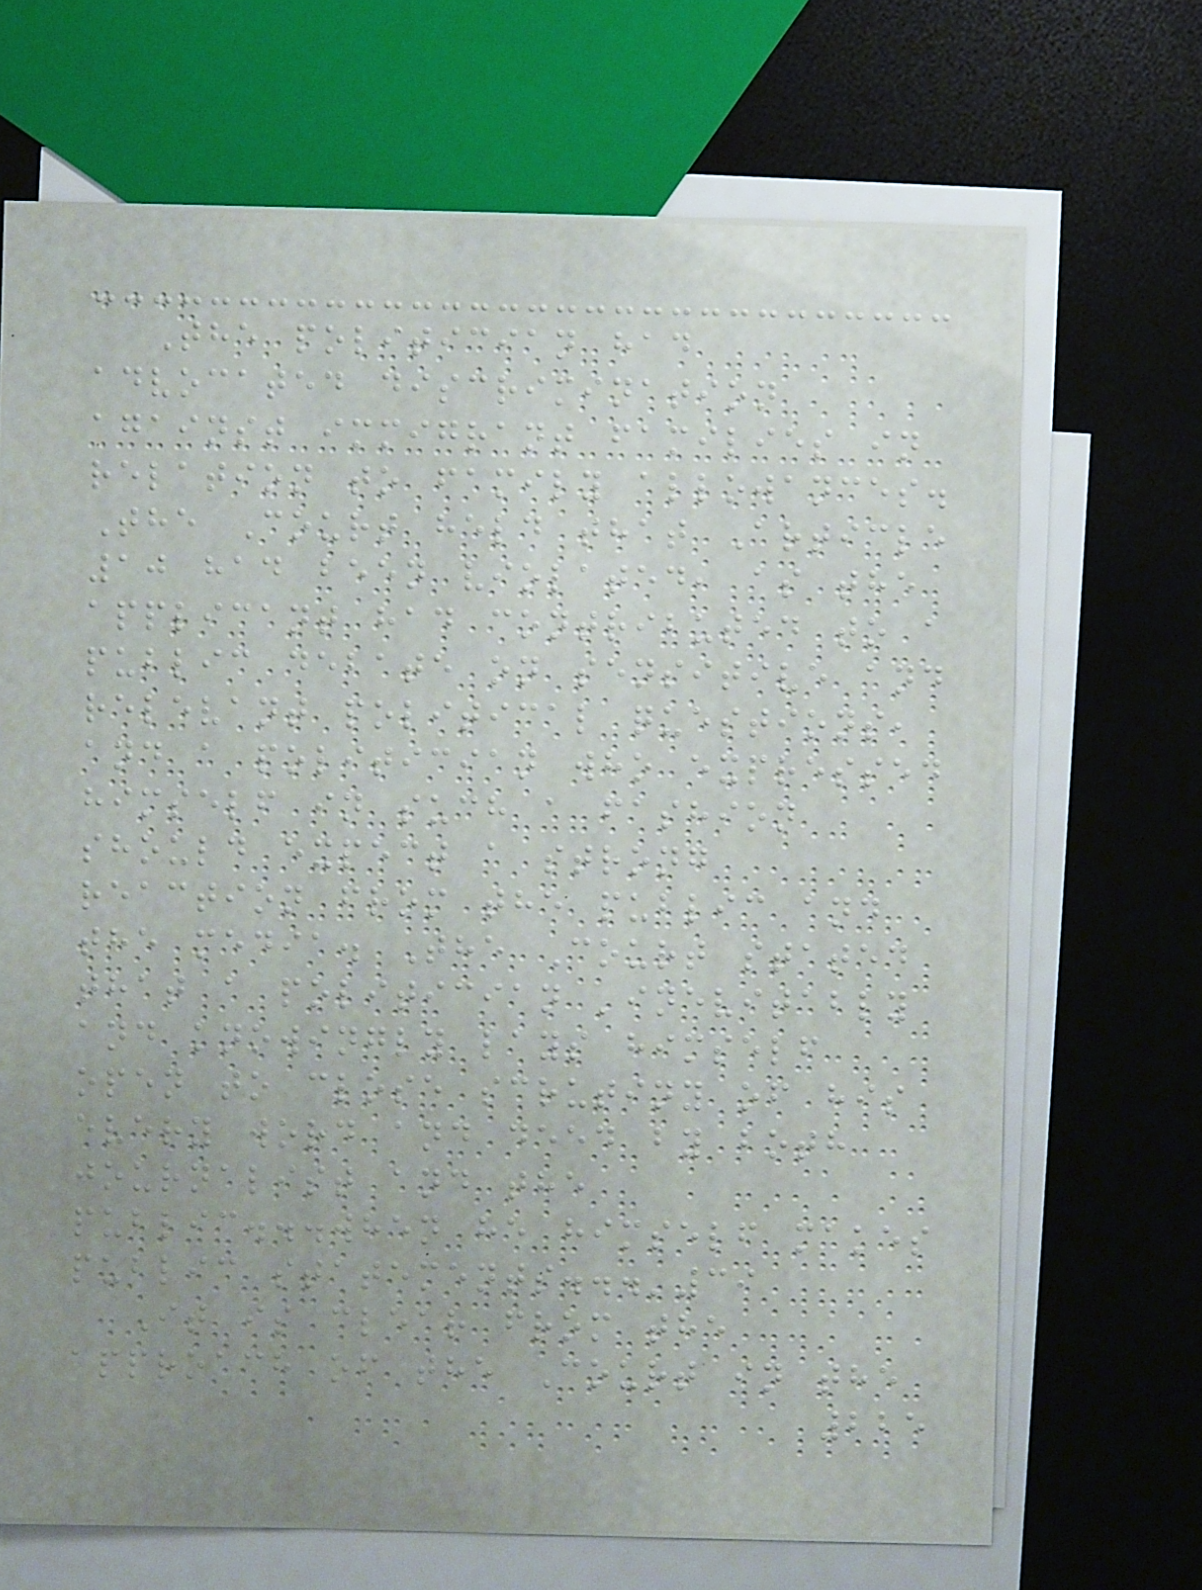The politician had
advocated discrimination
against immigrant families in
relation to family allowances.
The Court held that Article
10 had been violated, as the
applicant had contributed to a
public debate on sensitive and
relevant political questions,
and a politician who expressed
himself in such a fashion
should expect a strong
reaction from the public and
the media. The Court stated
that a politician 'inevitably
and knowingly lays himself
open to close scrutiny of his
every word and deed by both
journalist and the
public...when he himself makes
public statements...'39
It is clear from the
approach of the Court in the
225
